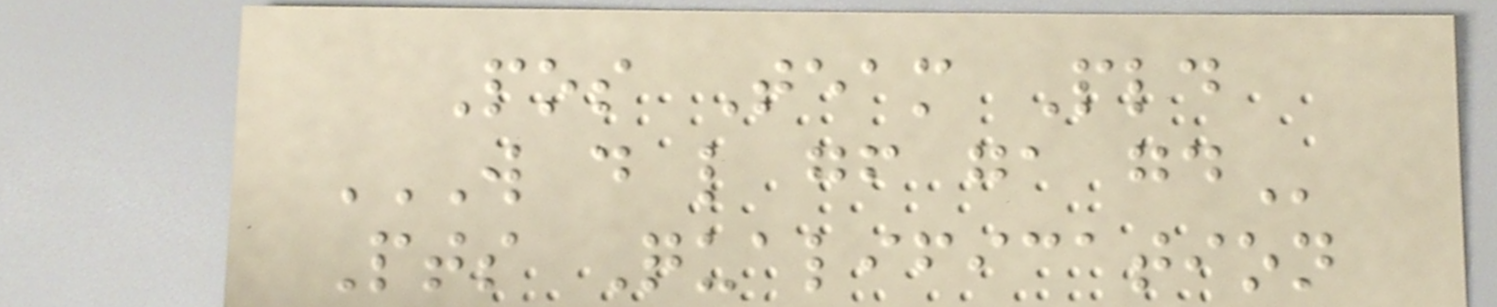Pos Team Pld
W D L GF GA GD
Pts Qualification
